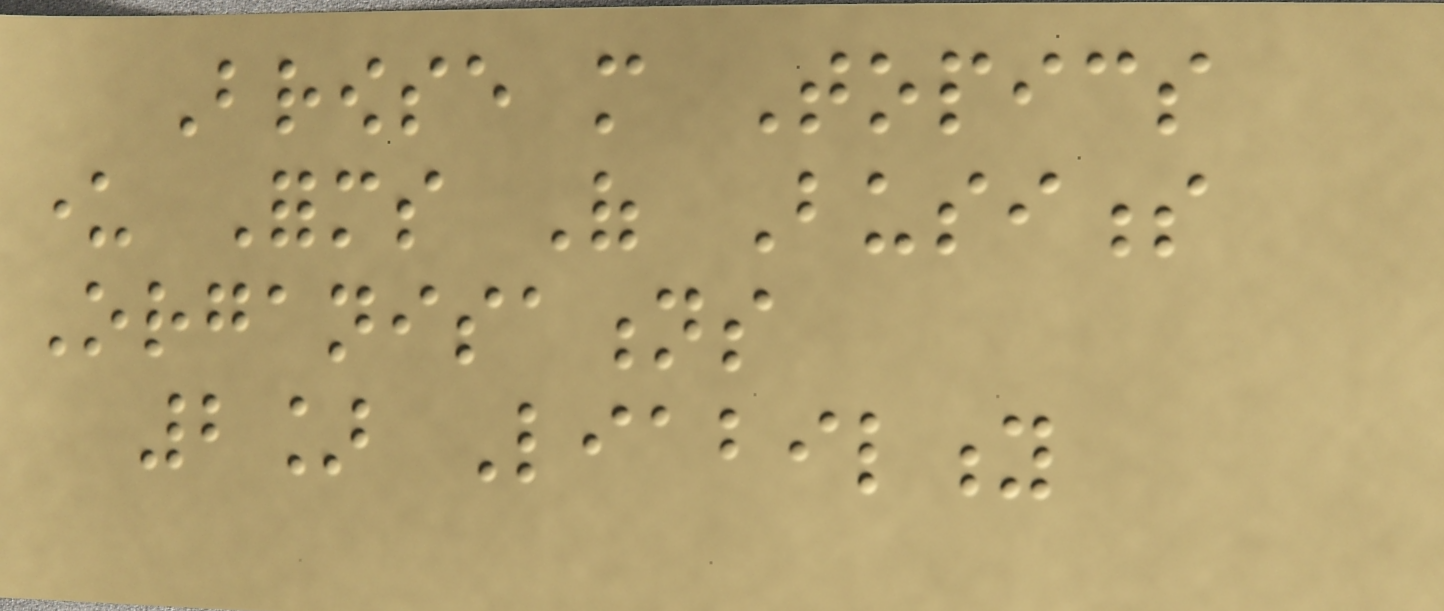Browse more Topics
under Forms Of Business
Organisations
2] Liability
